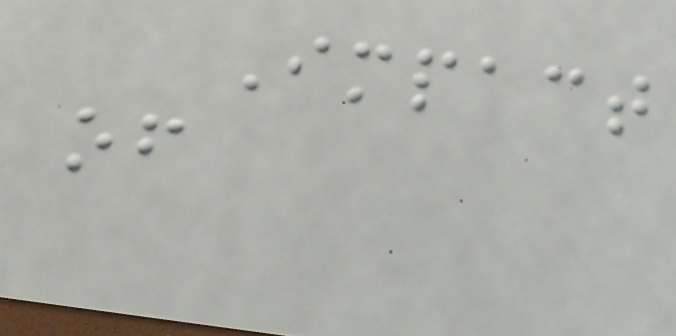Impact
of
